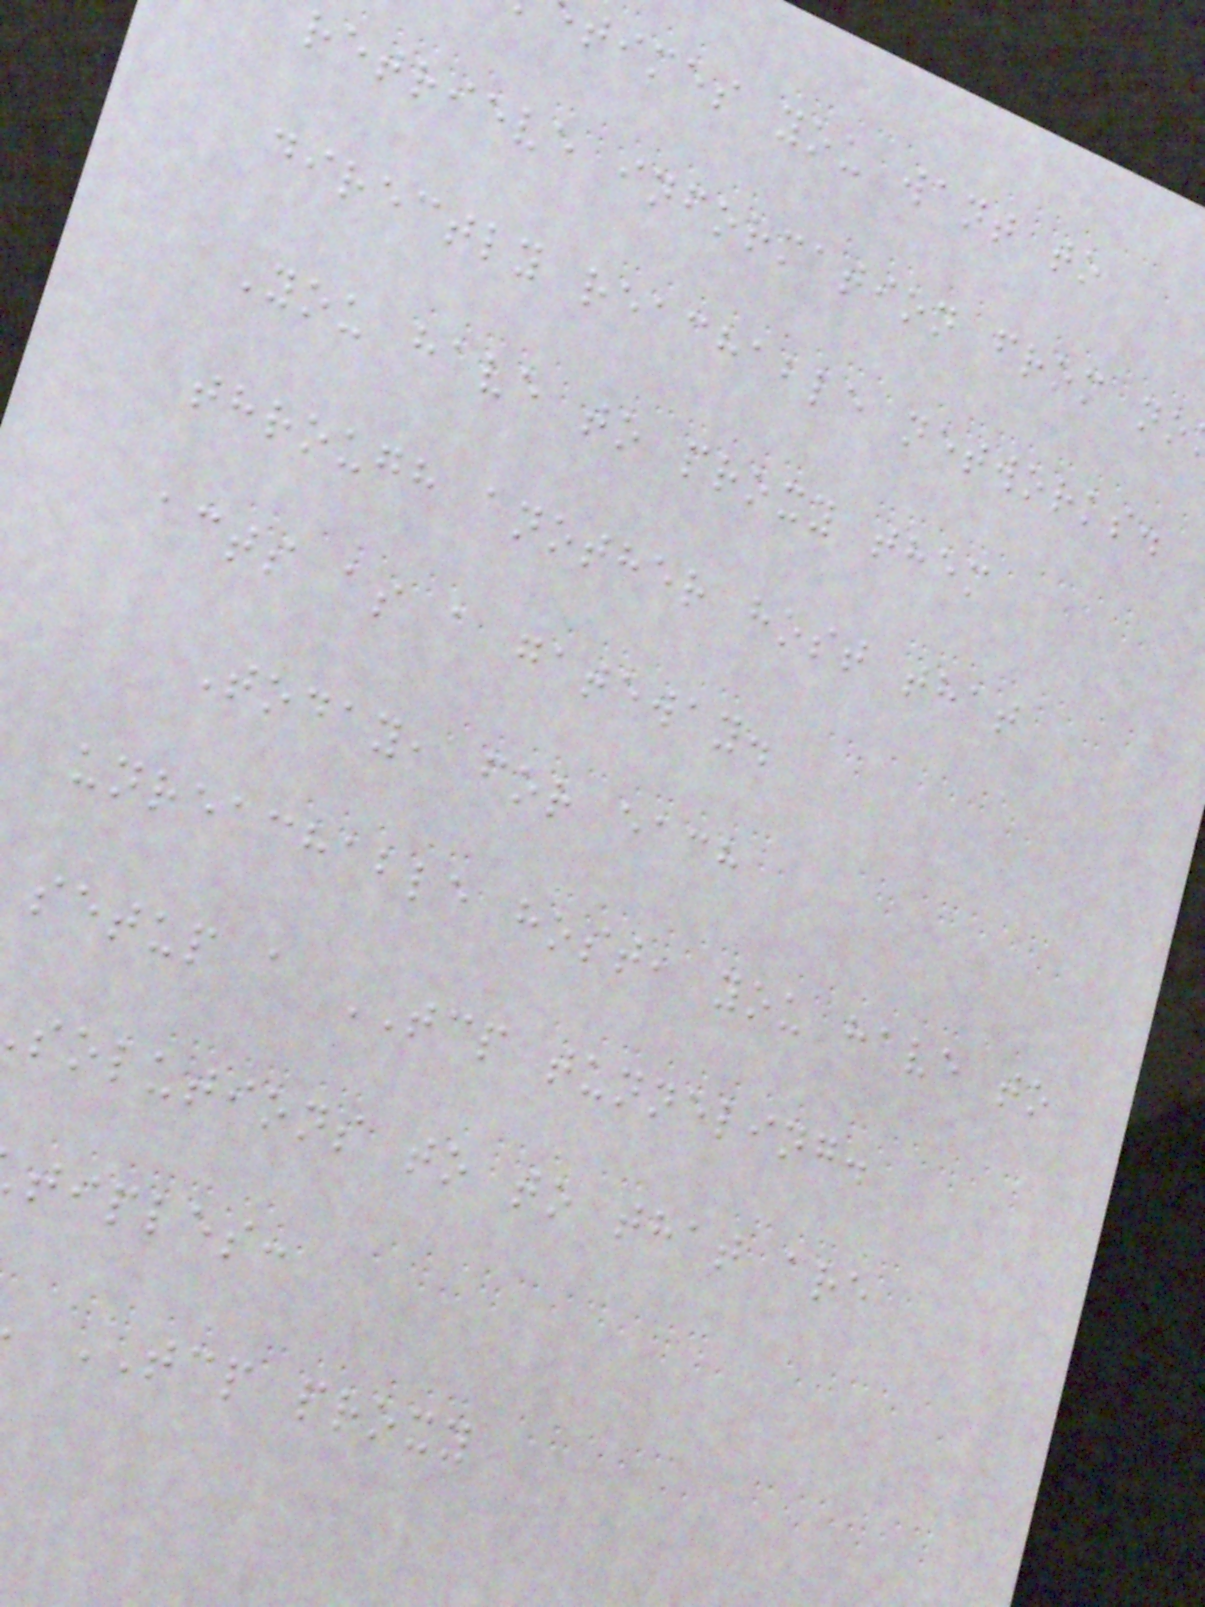times you want to
retrieve information from no
directly reachable networks.
You have to proxy them
through another host that
acts as a gateway.
Today, for each
unreachable host, you have to
setup a TCP tunneling.
solutions to to that are
tiples:
TCP proxy
